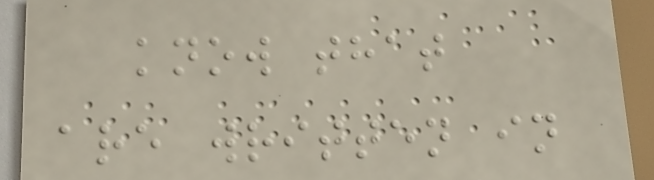know that
are written in
